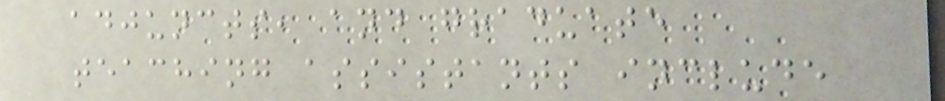adjuncts, and graduate
teaching assistants include
